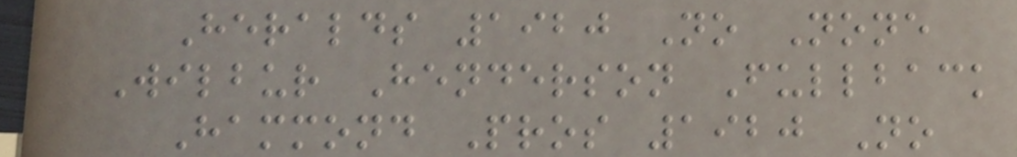Heralds 1920 No None
Wilbur Henderson Fullback
Hammond Pros 1920 No
